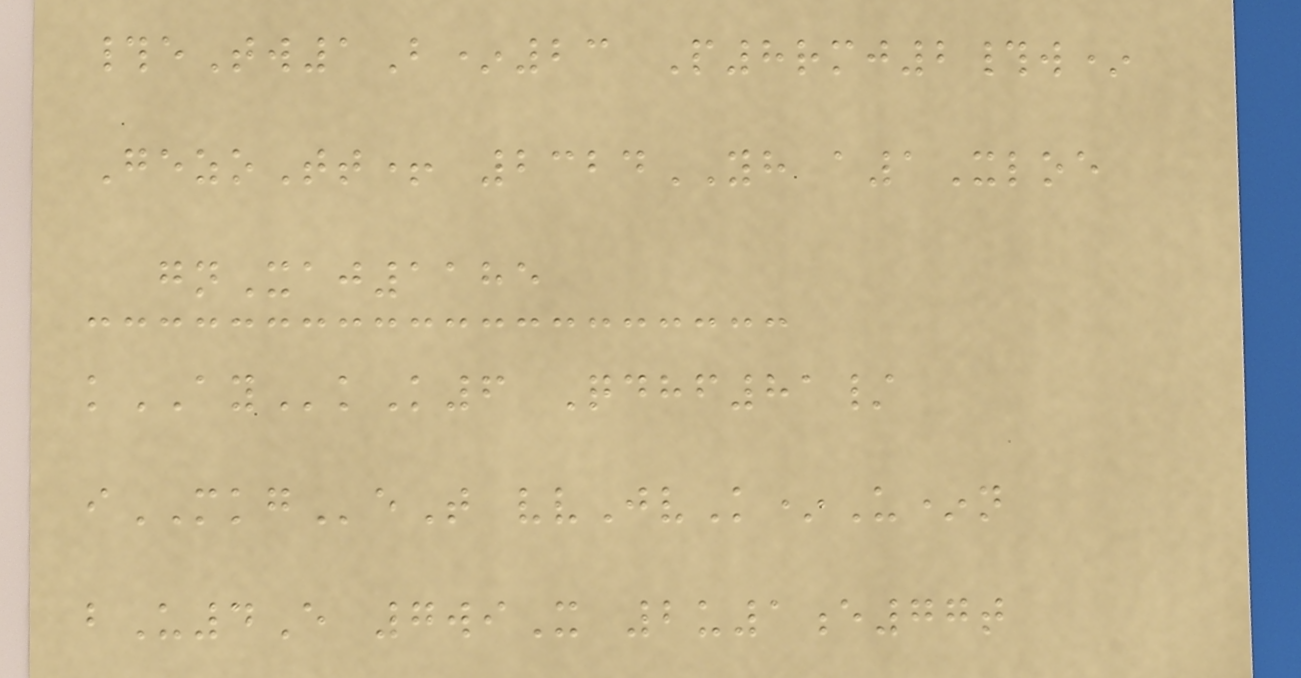#eTw1B*23 P8rmj2#w*
GezoTt+ 2324YH a1Xloe
gnXaj1185
kAYkK6 Qdhf81/
iMKGeT vvJvK*U*n
bU4E 7wiX 2u1e77t
